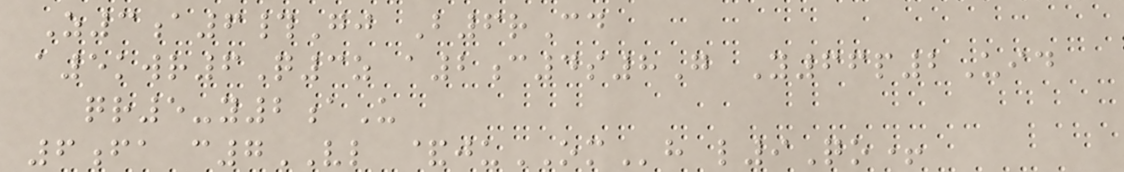Z3a6#Gj B6rCd
a5kwr6Q3z a2c4s8G Y66p2Uid
qr5-y2aU
6fa c7VL &juOMh l9Qo+
